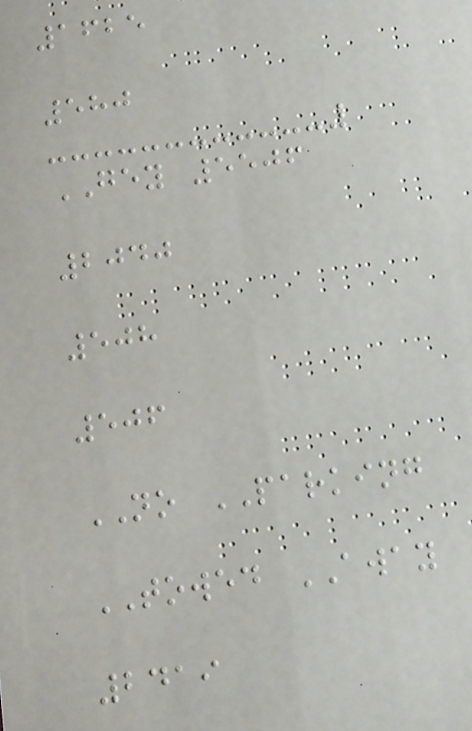1625
580
GEY 5506
2040
508
506
NO PARKING
TOWED AWAY
2419
